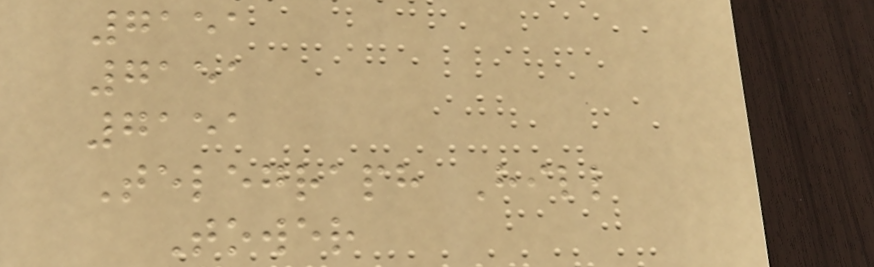7151
7151
7151
Telegraph Hill
Tower
